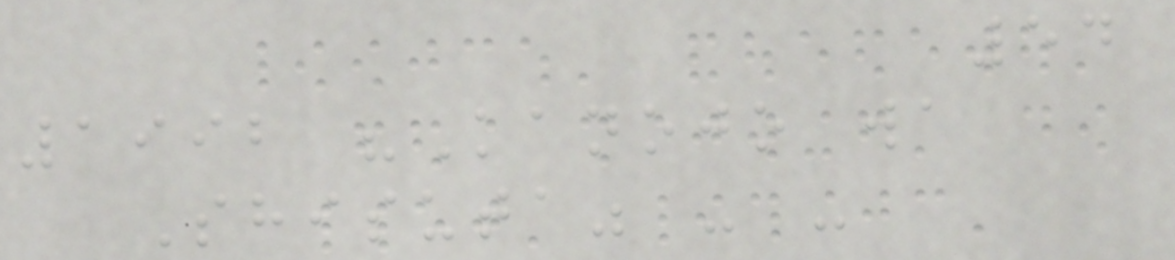54
1992 "Kanojo wa
Shisuta" - -
